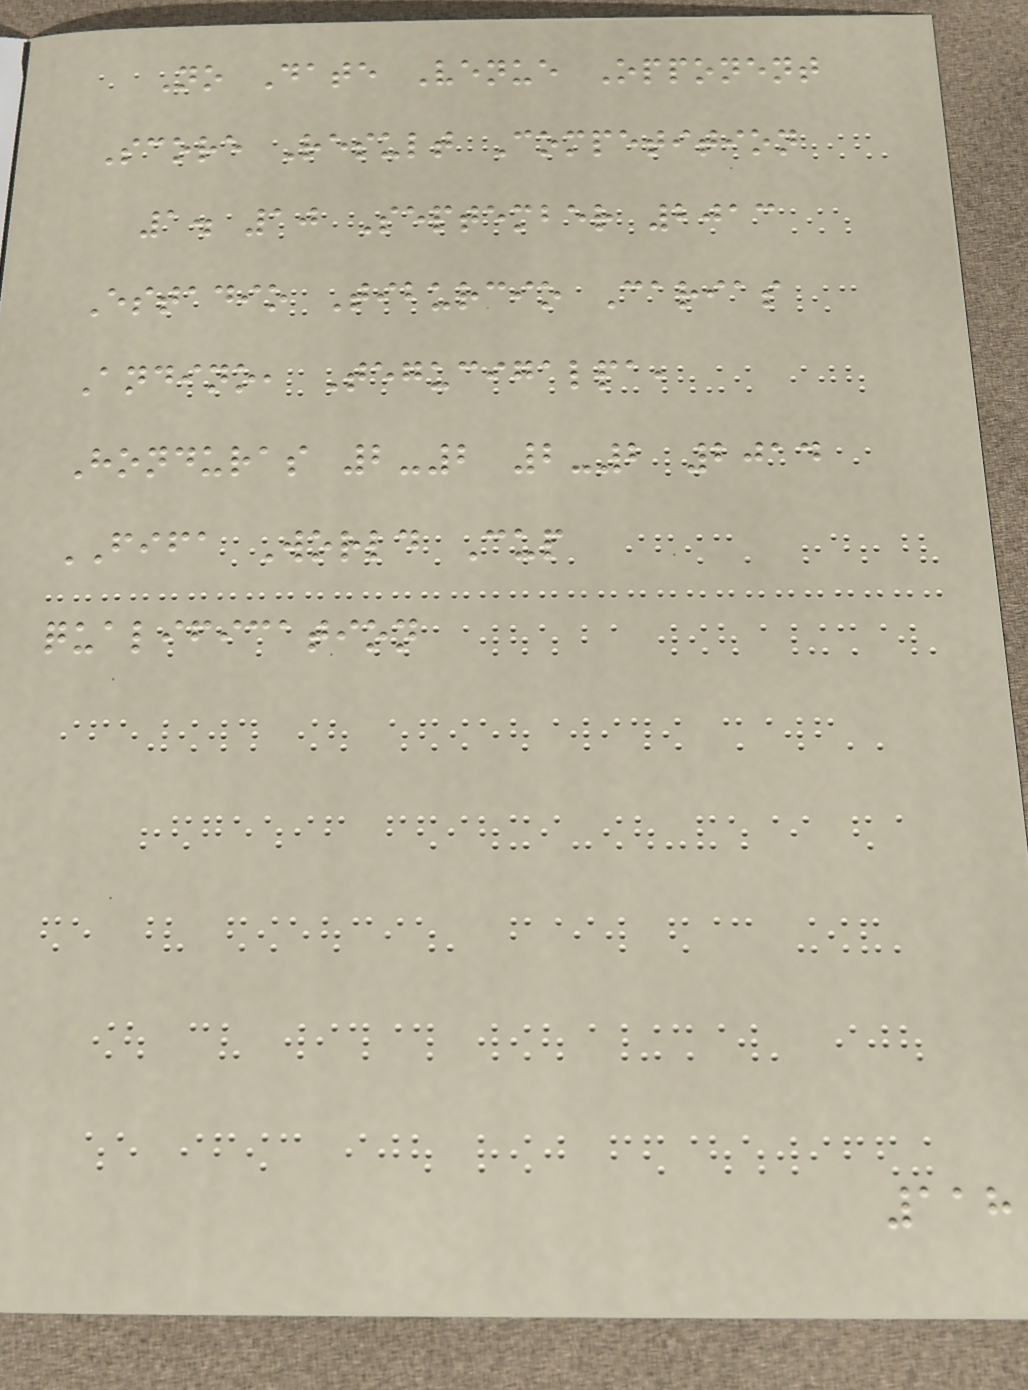No Date Venue Opponent
Score Result Competition
1. 10 September 2013
Estadio Tiburcio Carias
Andino, Tegucigalpa,
Honduras 2-2 2-2 2014
FIFA World Cup
qualification
118
